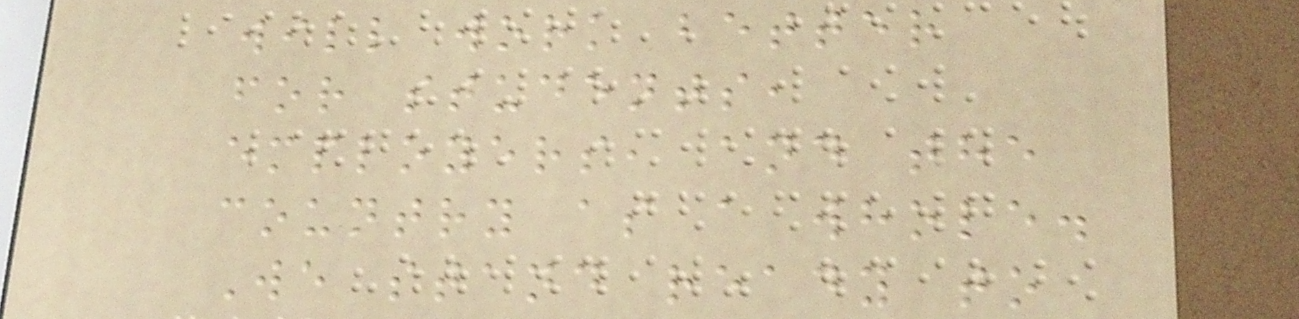will work better
for students,
employers, and the
country as a whole.
We stand ready to
